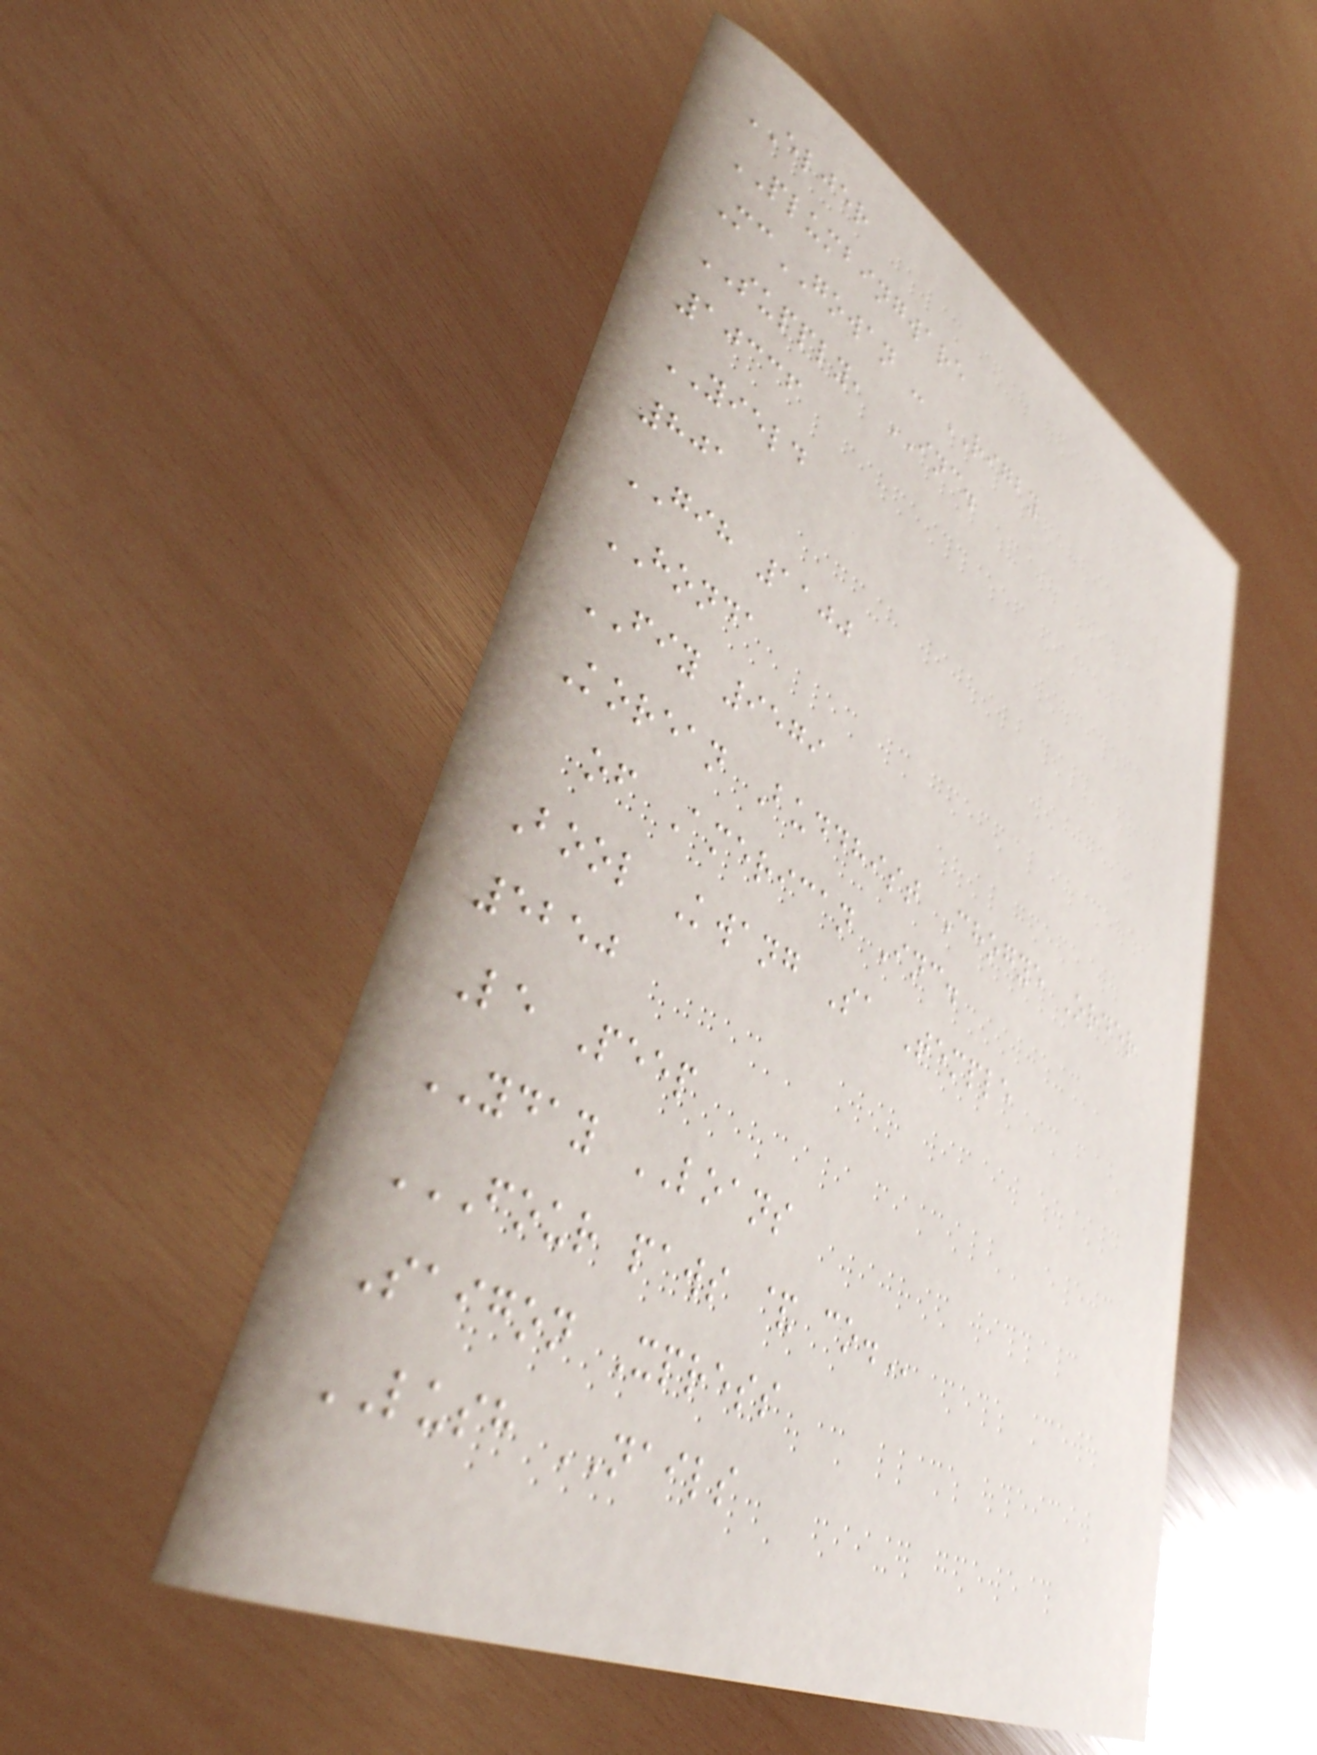ELJER
PLUMBINGWARE
McGOWAN - RIGBY
SUPPLY, INC.
10336
YIELD
801
GIH 1100
HONDA
FIY 9579
Korean Buddhist Chogye Order
of American Inc.
Bool Kwang Sa Temple
5250
Le Peep
YDAY LOANS
FOUR PAWS & CO.
Saigon Xpress
LUSH NAILS
